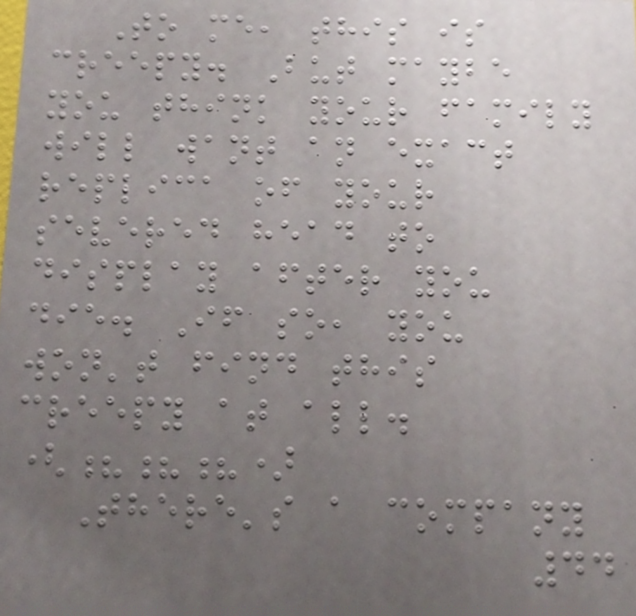To me, this is
creepy. But maybe
you think your family
will want an exact
replica of your
severed head to
display after you
die. If so, you
won't find this
creepy at all.
(???)
There's a company
44
